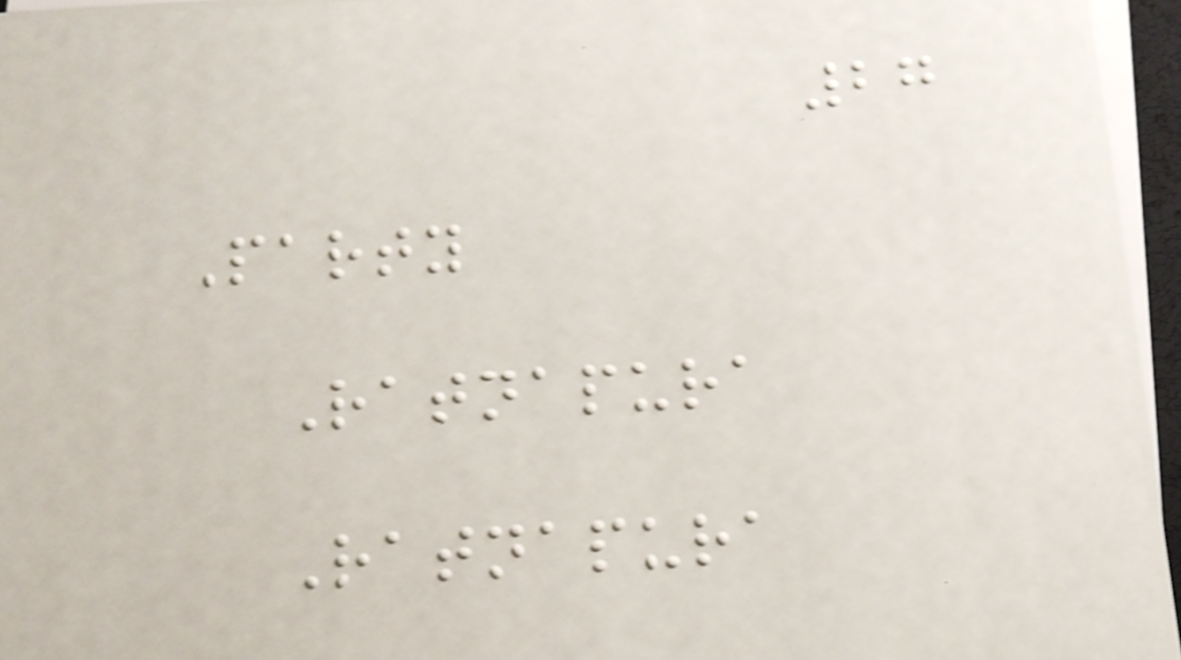27
Party
Ratnapura
Ratnapura
